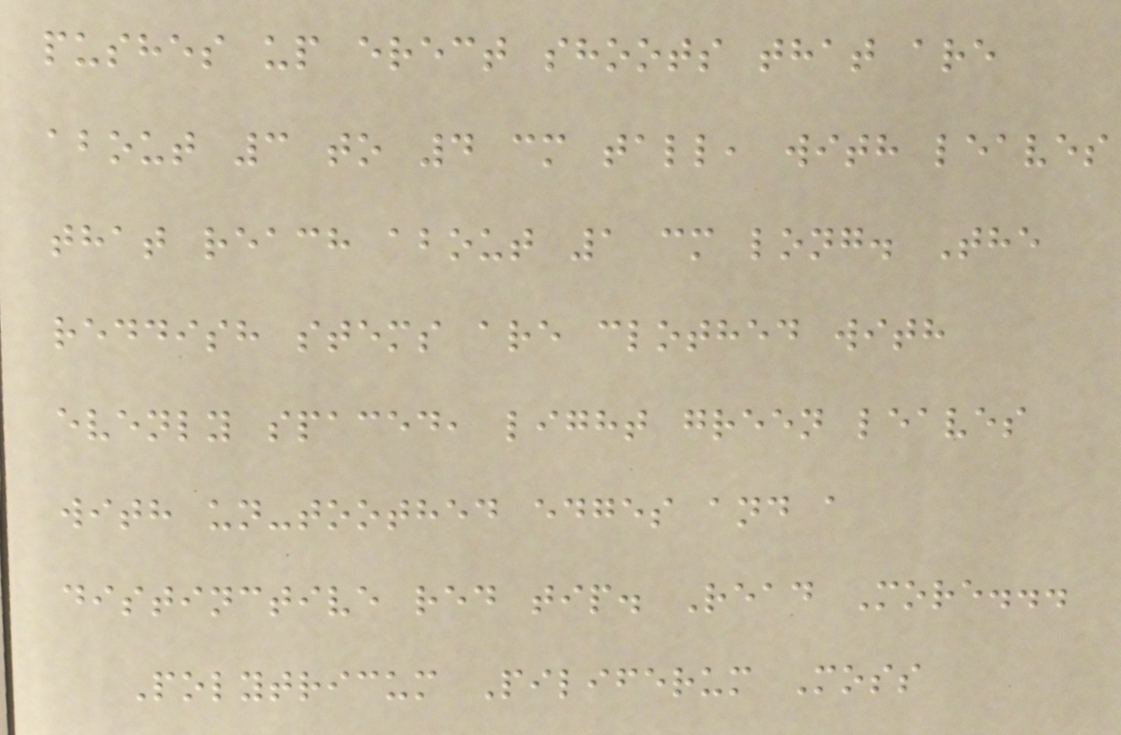pushes up erect shoots that are
about 3 to 4 cm tall, with leaves
that reach about 1 cm long. The
reddish stems are clothed with
evenly spaced, light green leaves
with un-toothed edges and a
distinctive red tip. Read More...
Polytricum Piliferum Moss
